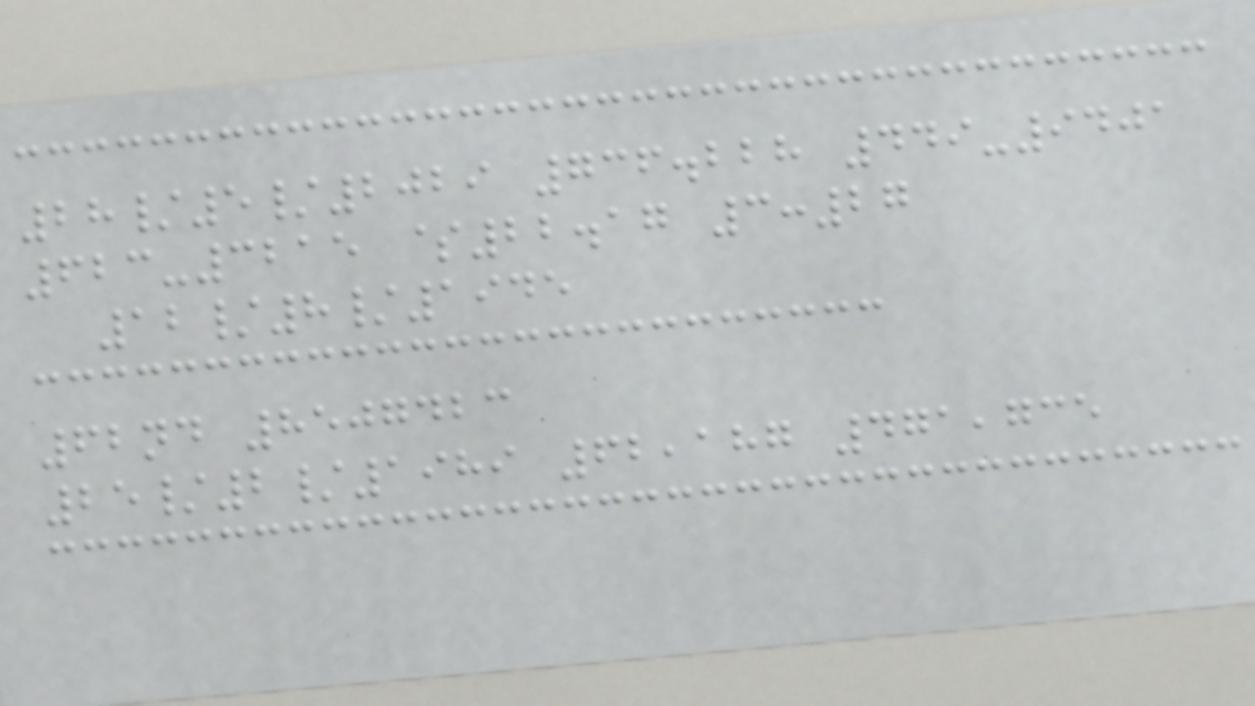28/5/2029 736.228 449-9401
623-3215 $22.17 3:27
12/8/1945
62nd 8507423
25/2/1989 62,187 471,735
